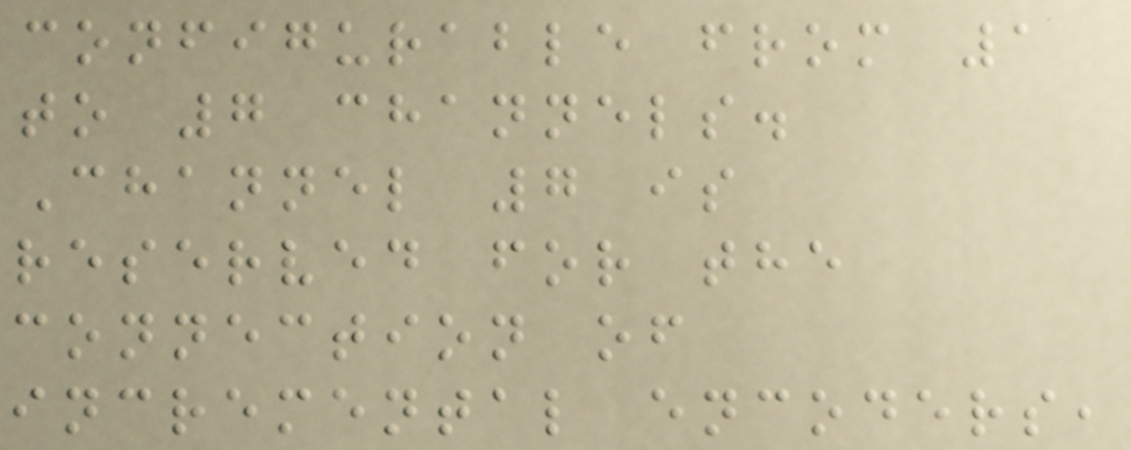configurable from 1
to 7 channels.
Channel 7 is
reserved for the
connection of
incremental encoders,
